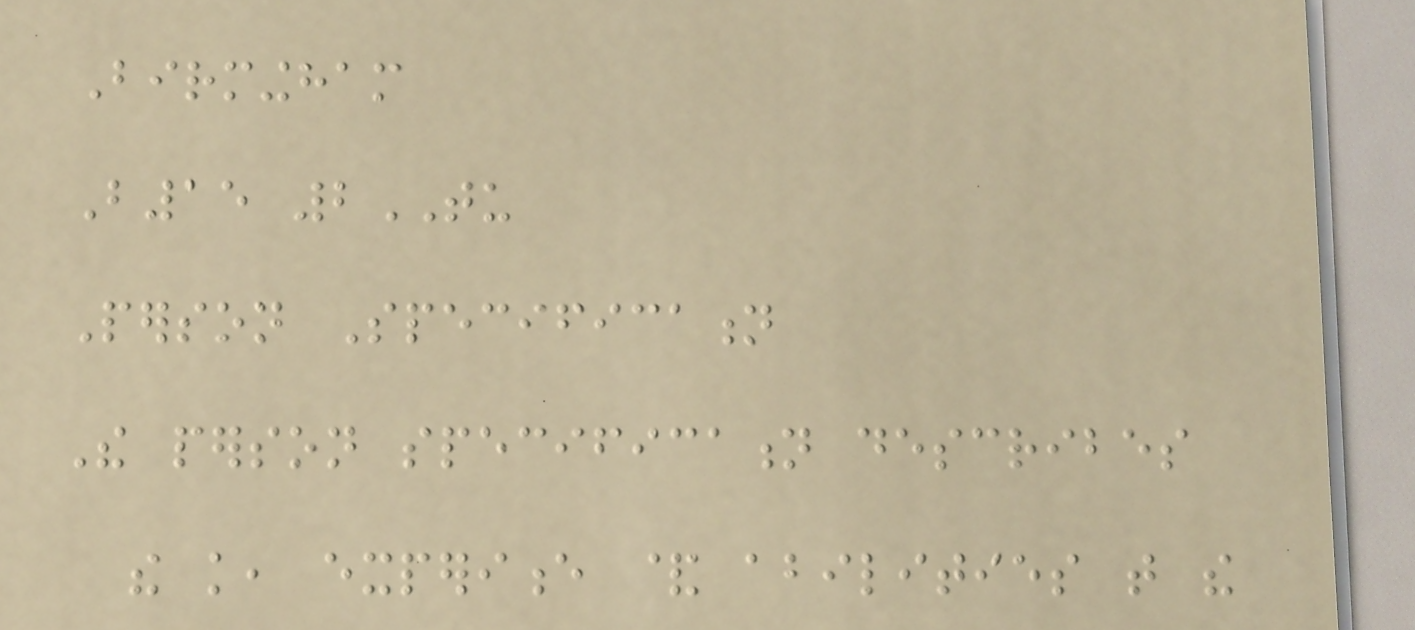Birmingham
B15 2TU
Person Specification
The person specification describes
the knowledge, experience & abilities that the
